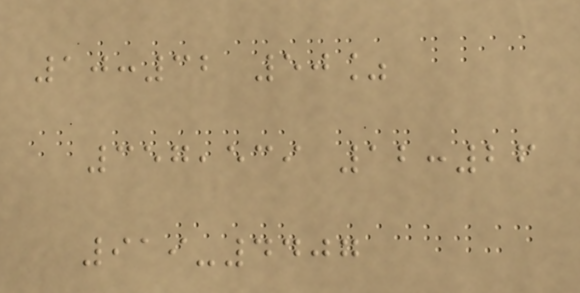10:32 50%
357,539 12:26
919-4407
